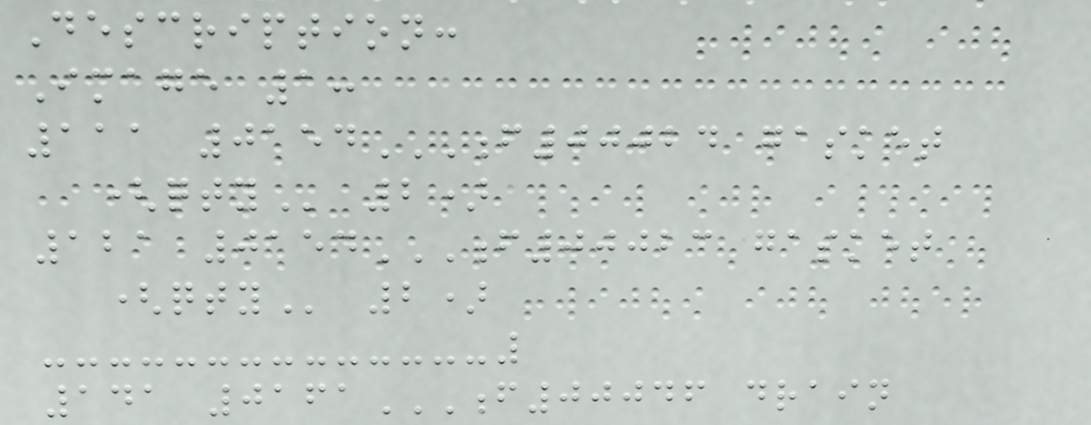Description:
Image 1:
111 0154F00024 GASKET
(QTY 2)
121 0154F00023 GASKET
(QTY 2)
141 0161F00046 DRAIN
